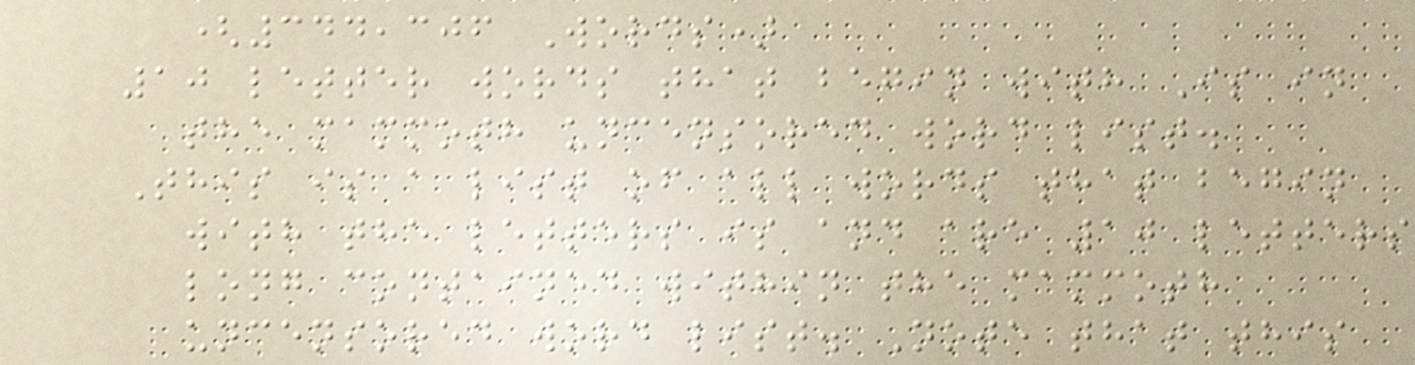(344,306 Words)
10 letter words that begin with Is in
the mammoth uncensored word list.
This is a list of all words that begin
with the letters is and are 10 letters
long contained within the mammoth
uncensored word list. Note that this
